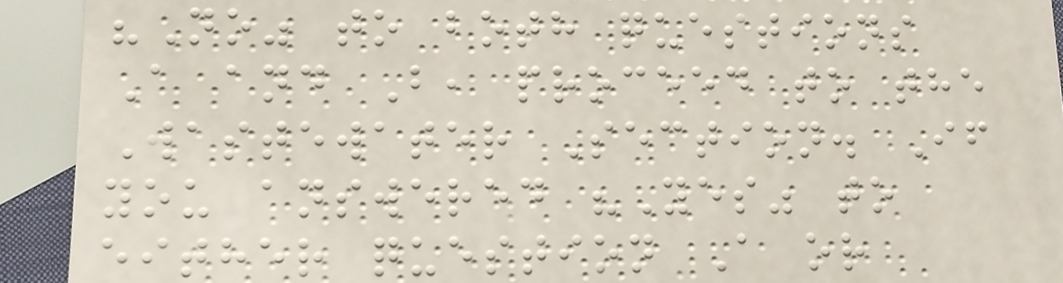"No" to both questions
A and B, proceed to the
Wastewater Section. If
you answered "Yes" to
either question A or
